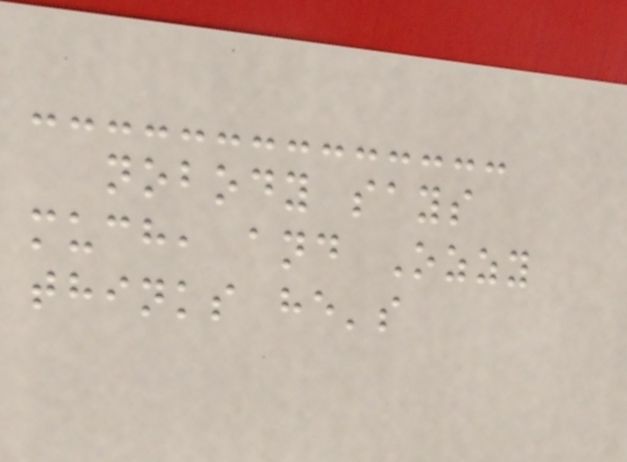nobody says
much, and Ozzy
thinks he's
